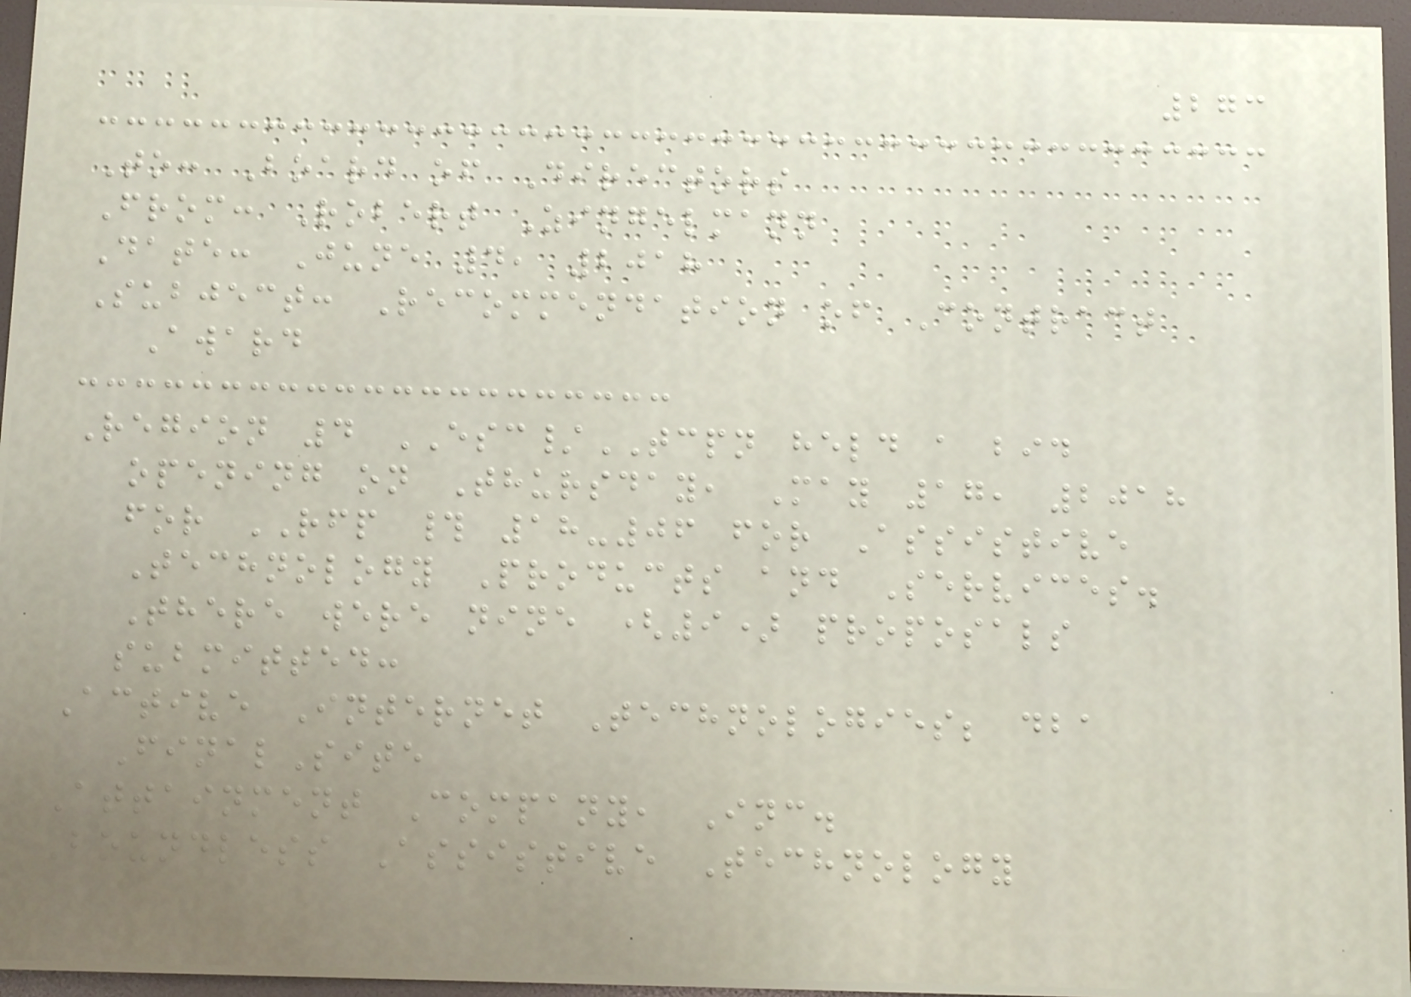273
To: Board of Directors
From: Robert Zingelmann
Date: June 4, 2018
Subject: Recommendation of Contract
Award
Region 4 ESC/TCPN held a bid
opening on Thursday, May 17, 2018
for RFP # 18-06 for Assistive
Technology Products and Services.
There were nine (9) proposals
submitted:
Active Internet Technologies; dba
FinalSite
Attainment Company, Inc.
Boundless Assistive Technology
